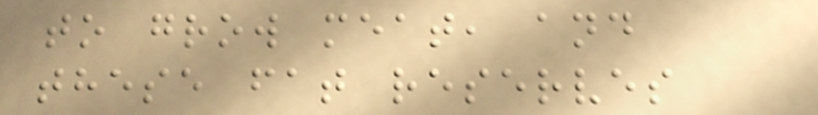to grow meat, and
these fat reserves
